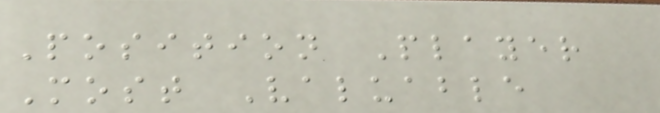Position Player
Most Valuable
